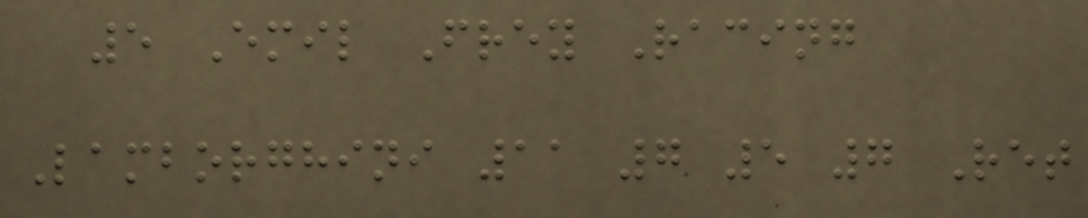5 Emil Frey Racing
Lamborghini 11 7 5 7 Ret
